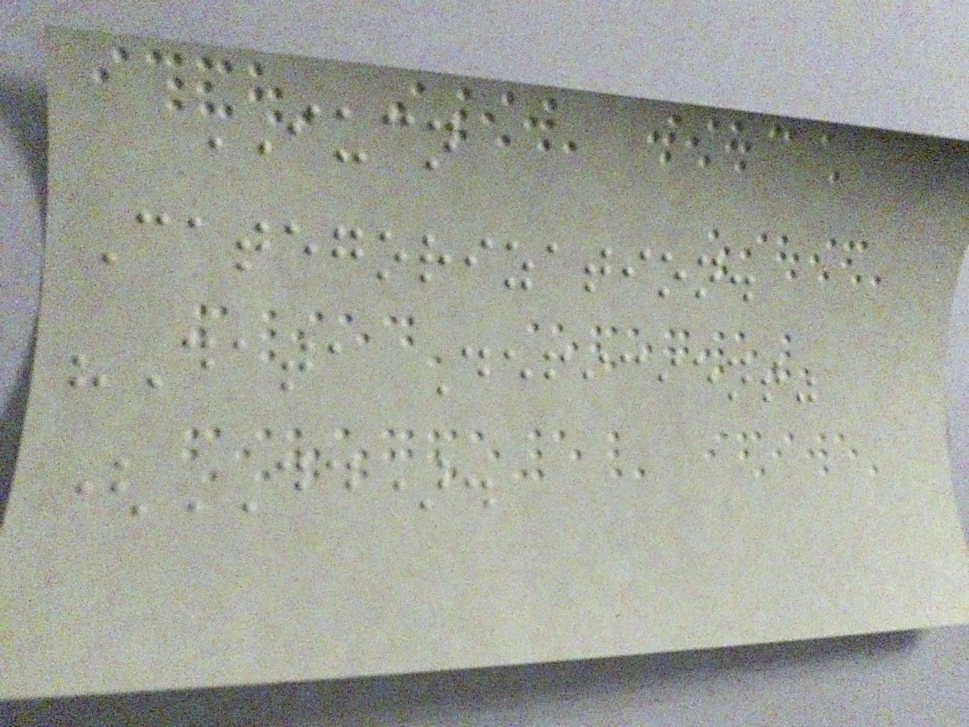IUCN
Categorization.
"Data Deficient"
(DD).
